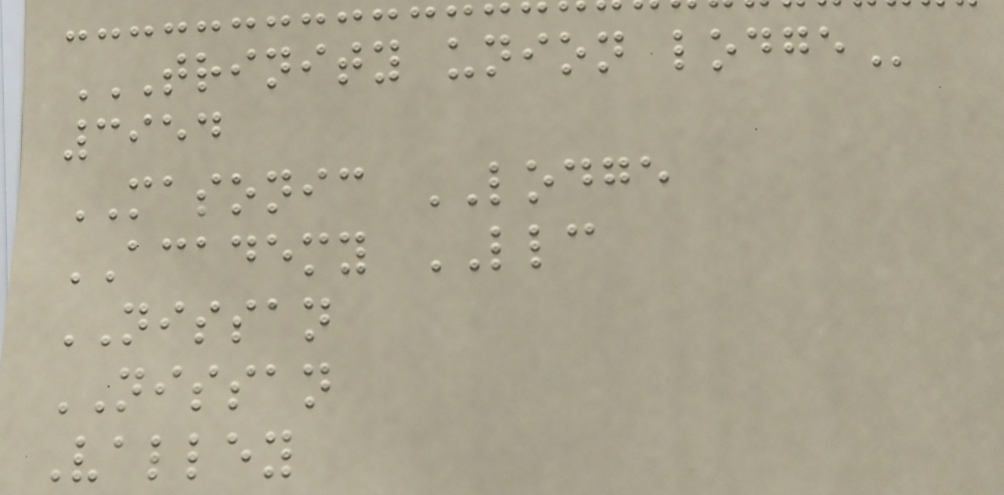TRINITY UNION LODGE
3954
MASONIC LODGE
ACADEMY LLC
NISSAN
NISSAN
Valley
